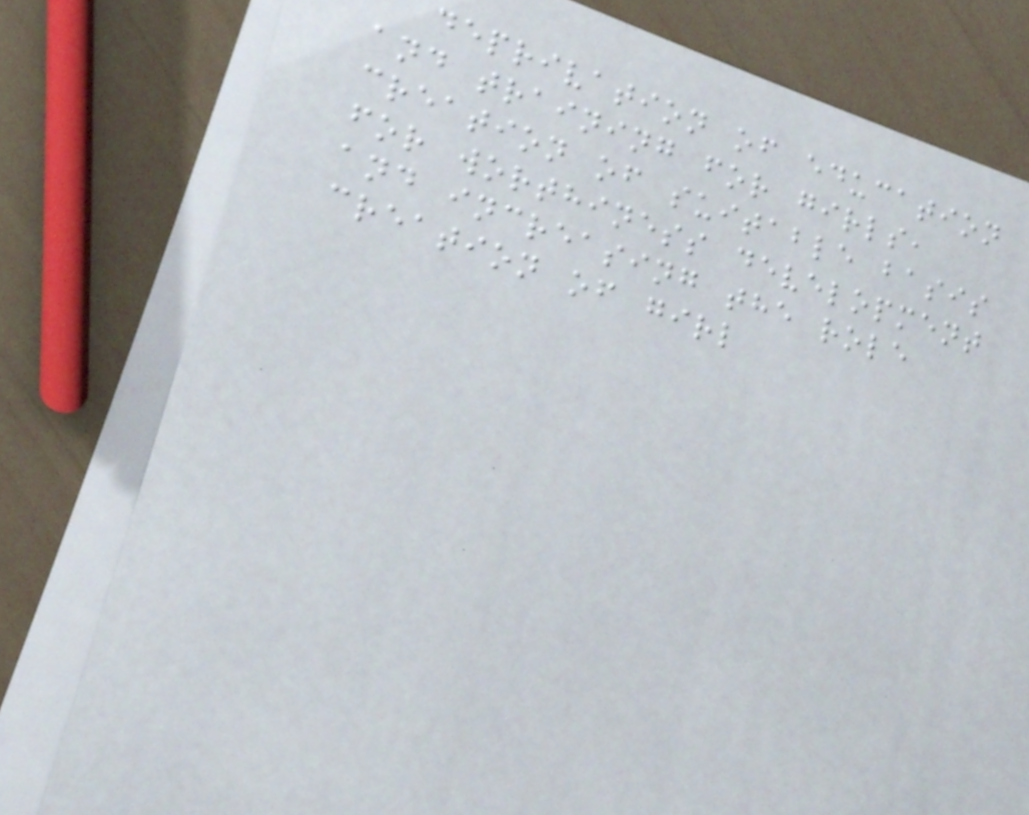deprivation of education
and training for girls,
creation of suitable basis
for worthiness development
and increasing the role
creation of girl
